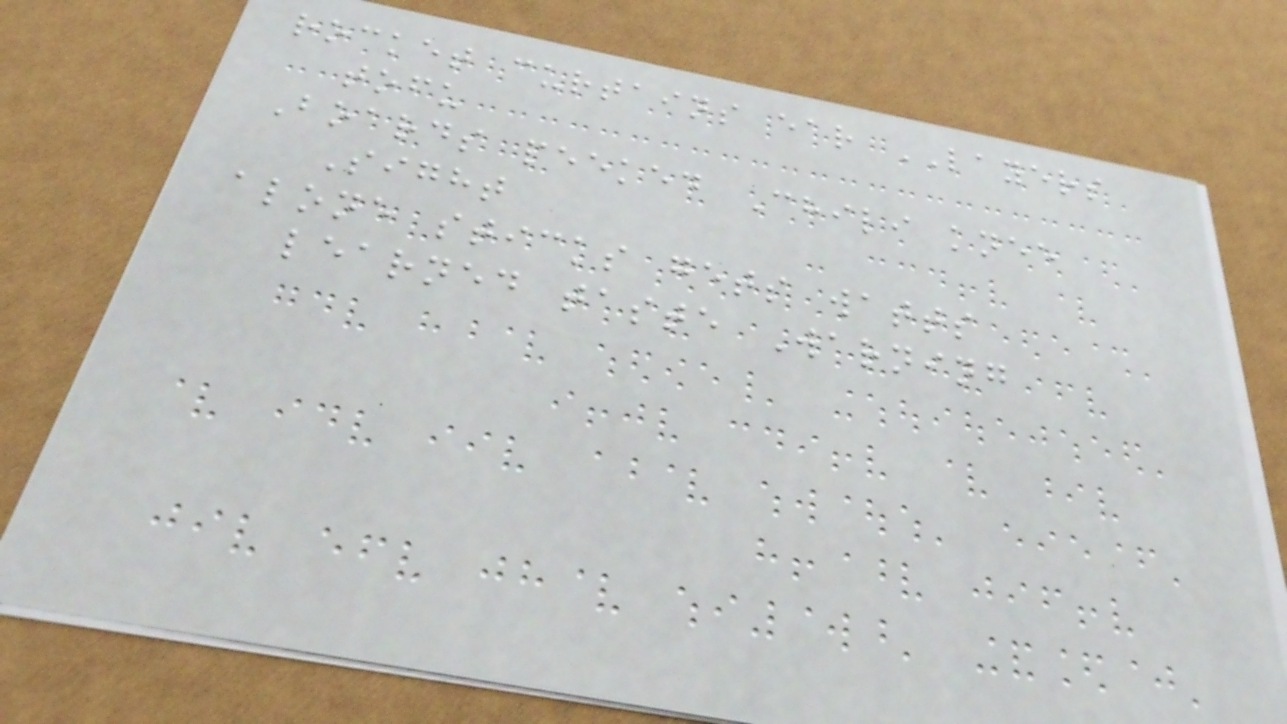rocket curtains ear LAYERS
tofu
Boards peeked Chili knee
Sight
alone sticks gets watts
learned taste Warning
